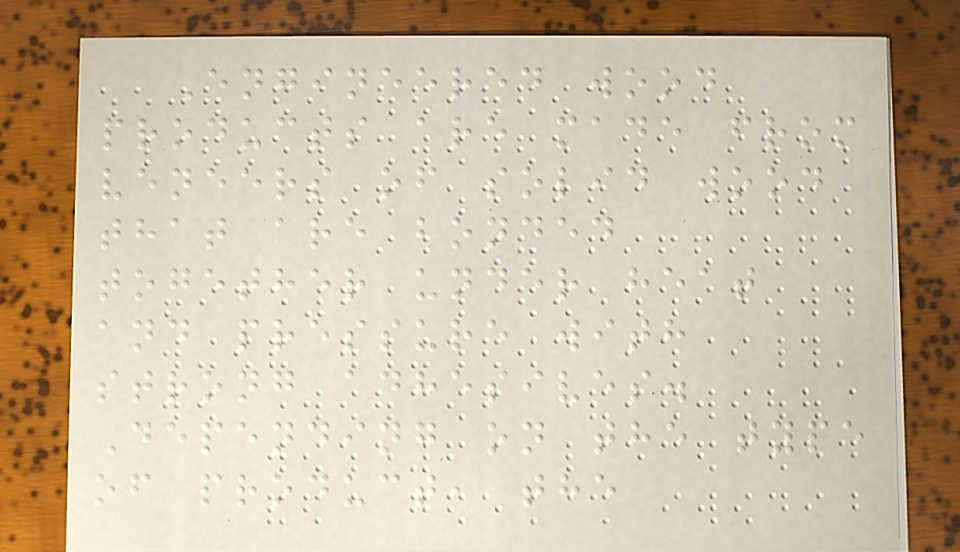Engineered wood
products are made from
veneers of solid wood
that are bonded
together under heat
and pressure with
strong adhesives.
Depending on the type
of product, the
